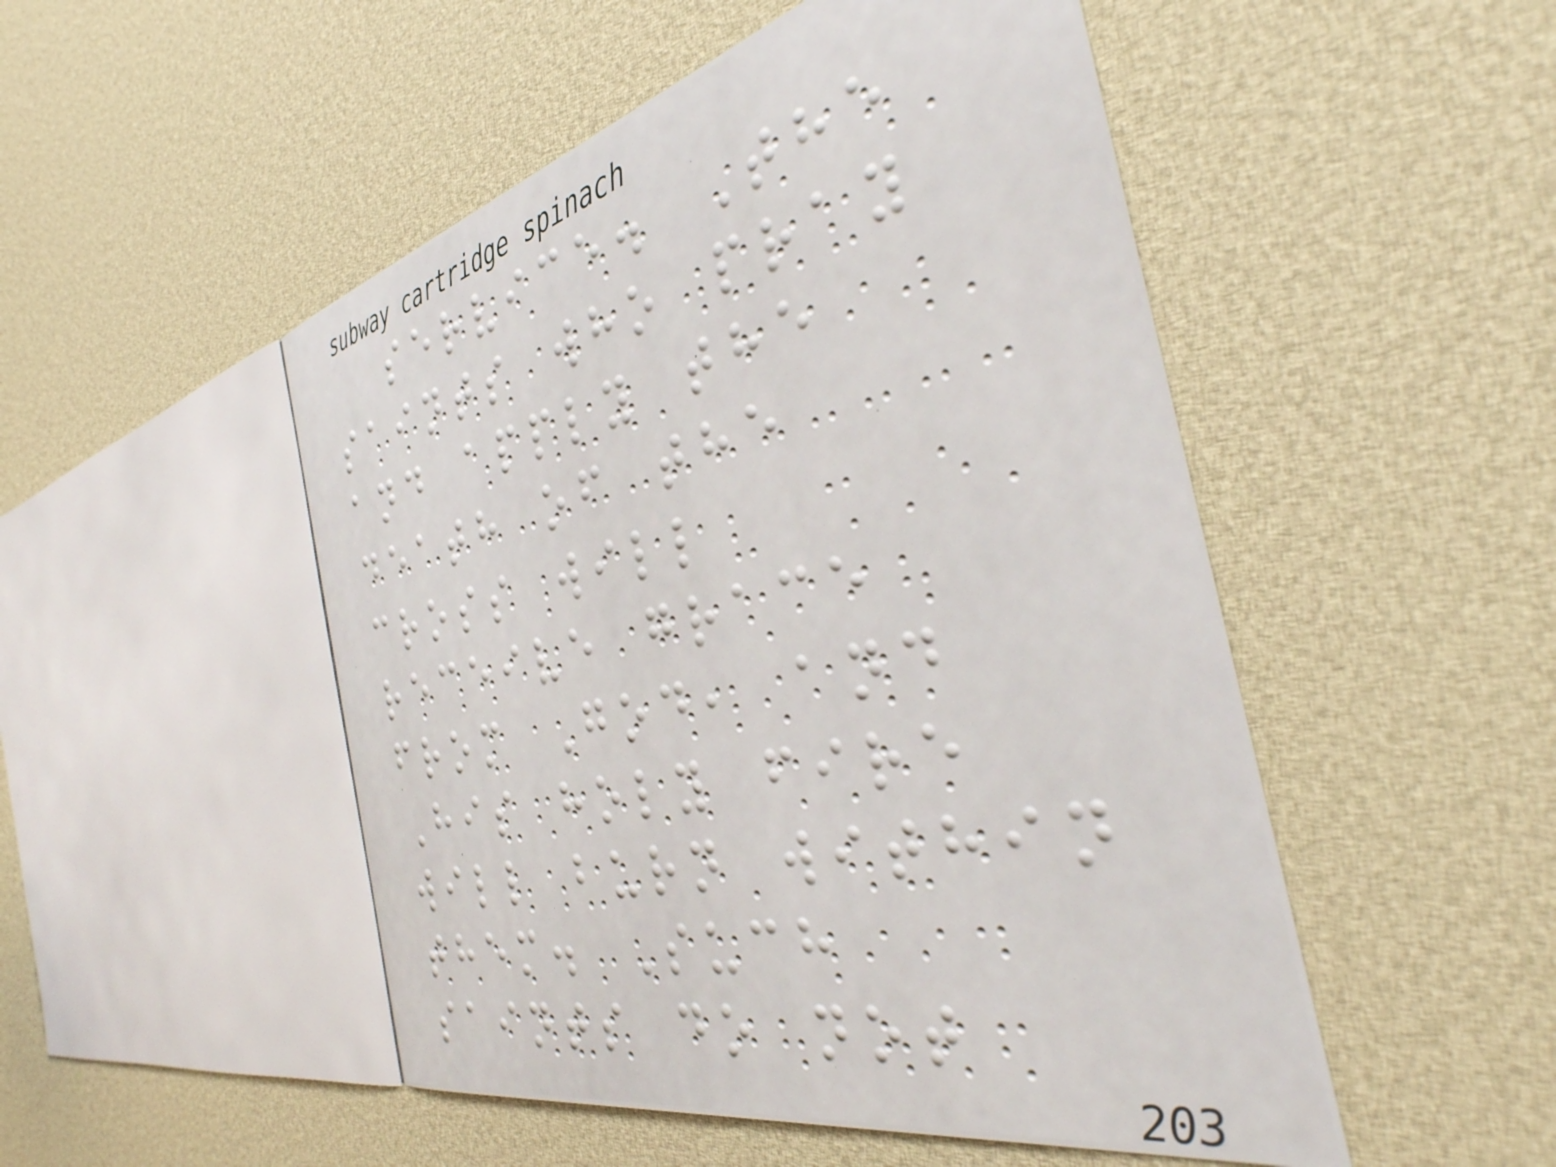service. The
saints who pray
and apply the
death of the
cross will
receive grace
from God, and
His holy fire
will burn within
them. Such
saints do not
